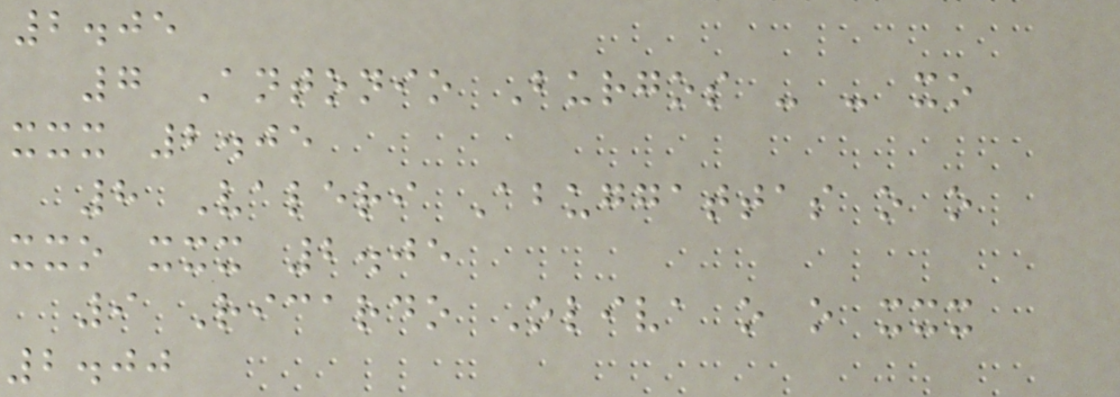2.05
7 Antonio Burgos - - xo
xxx 2.05
8 Valeri Abuggattas o o
xxo xxx 2.05
9 Ricardo Oliva o o xxx
2.00
